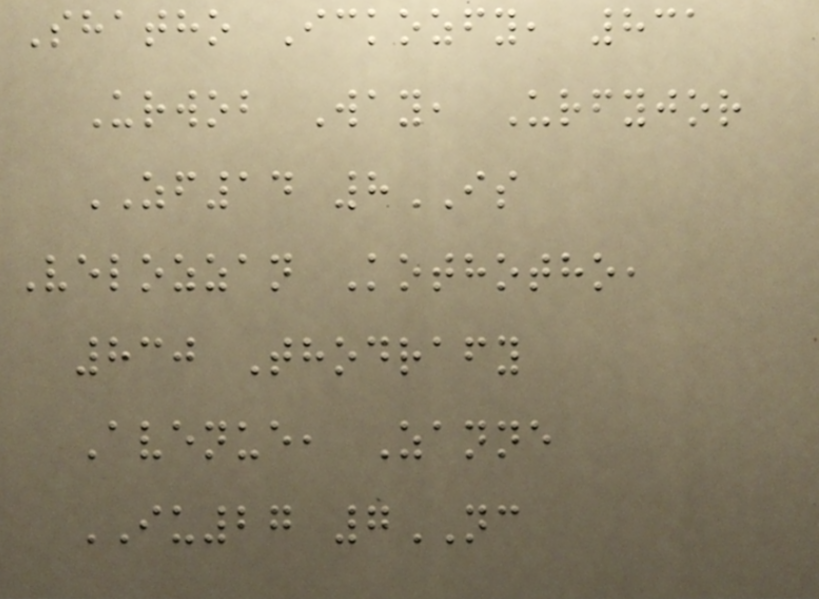Shatho Ickozfy, 831
Urwob Way, Urfyjor
ZF14 8IS
Velozzan Kothotho,
830 Thodrafy
Avenue, Zanne
IU27 7NC
